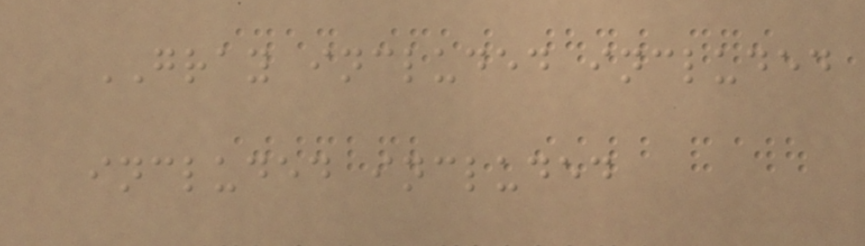GRAY included included
included included
